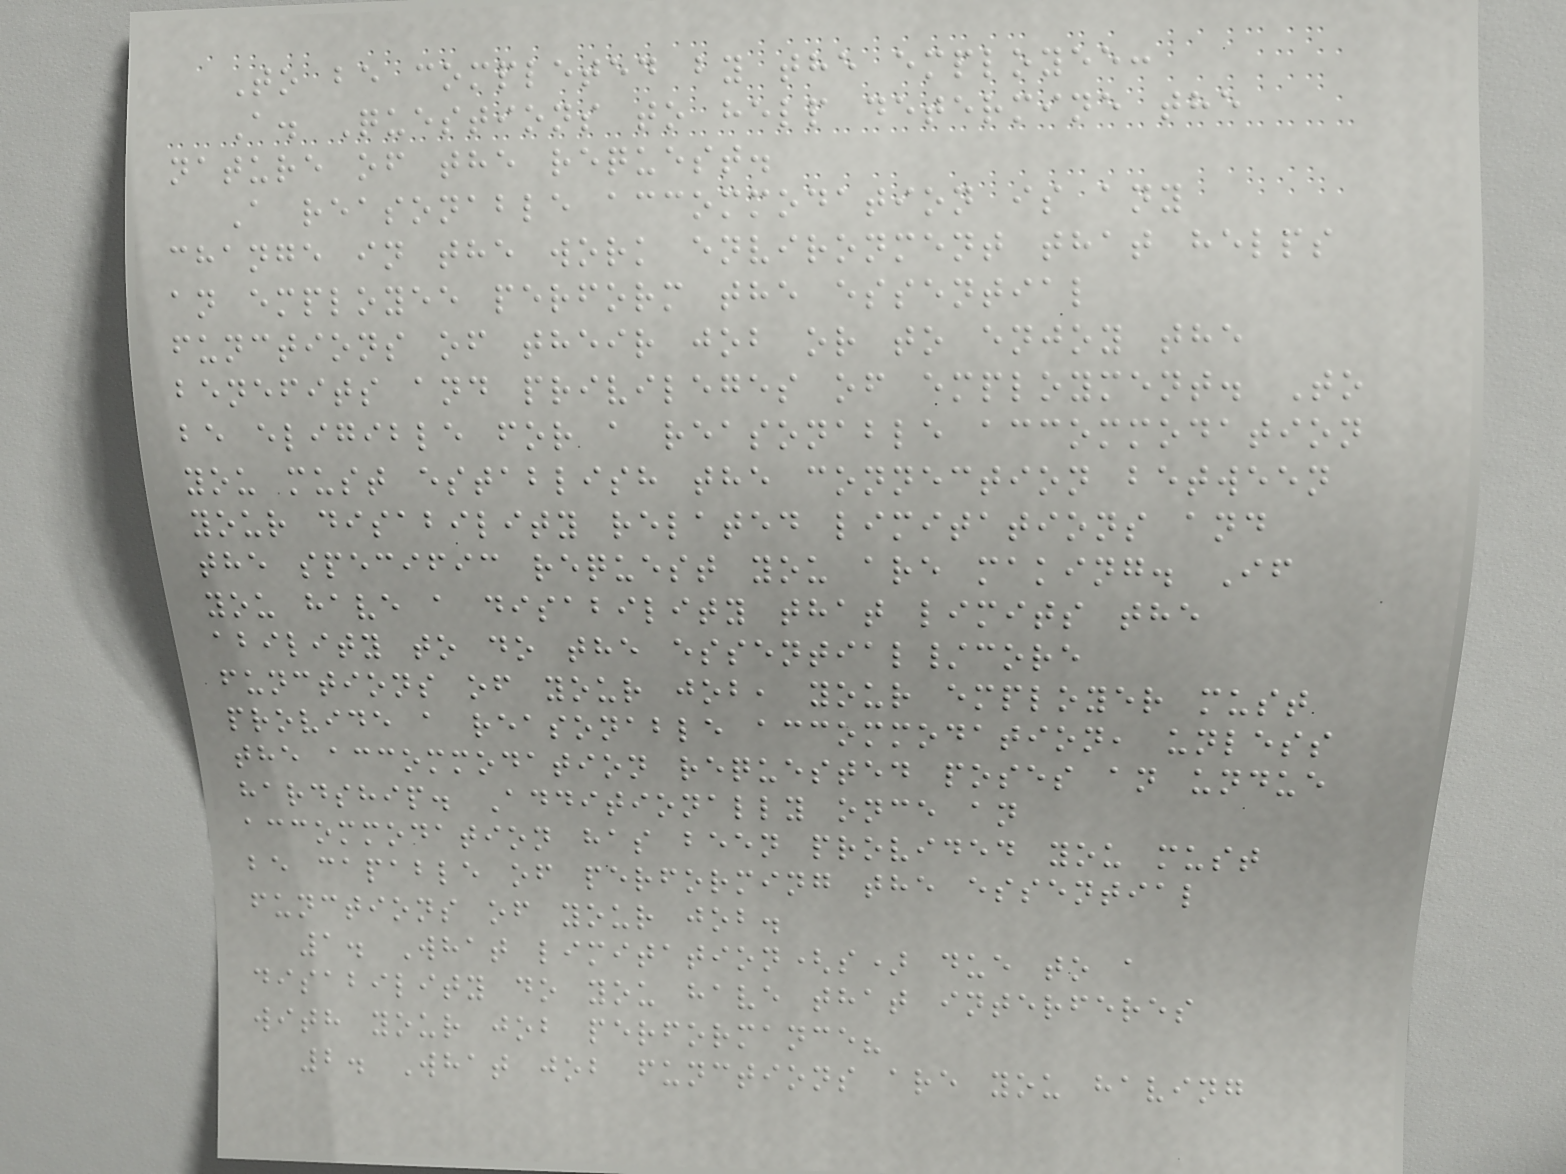To be completed by the employee:
A. Questions to help determine the
nature of the request.
A reasonable accommodation is any
change in the work environment that helps
an employee perform the essential
functions of their job or to enjoy the
benefits and privileges of employment. To
be eligible for a reasonable accommodation
you must establish the connection between
your disability related limitations and
the specific request you are making. If
you have a disability that limits the
ability to do the essential/core
functions of your job, your employer must
provide a reasonable accommodation, unless
the accommodation requested poses an undue
hardship. Additionally once an
accommodation has been provided you must
be capable of performing the essential
functions of your job.
1. What limitation(s) due to a
disability do you have that interferes
with your job performance?
2. What job functions are you having
